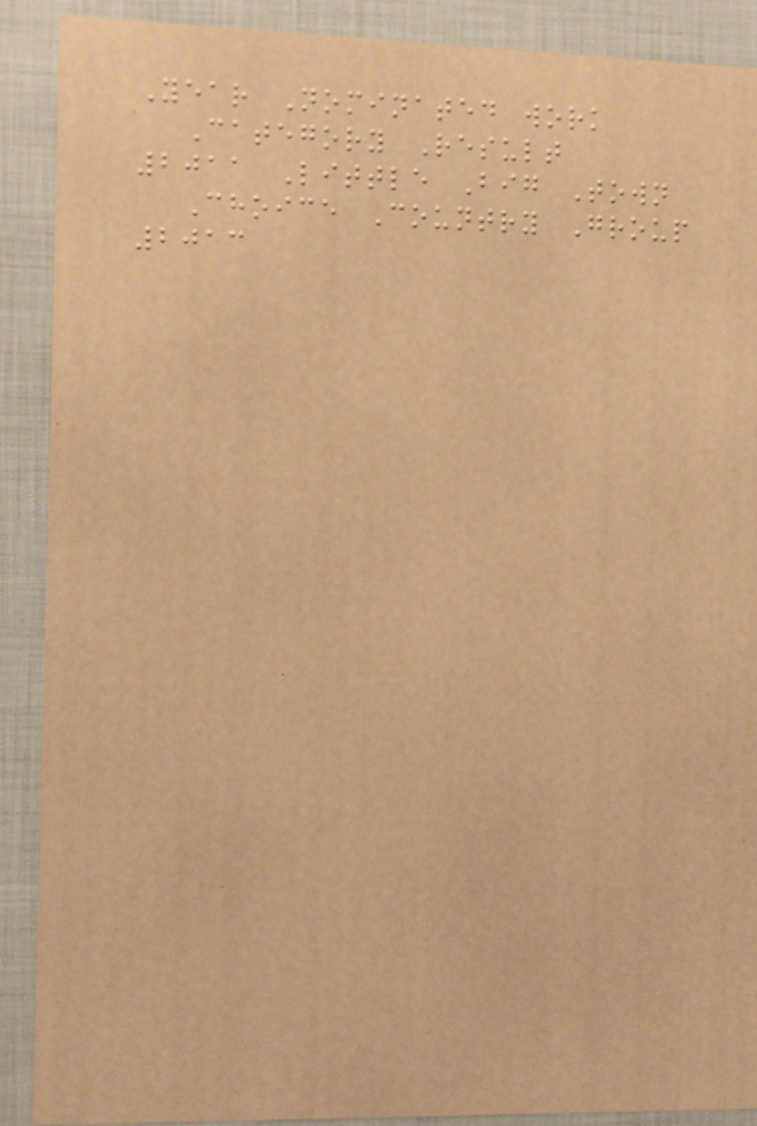Year Nominated work
Category Result
2011 Little Big Town
Choice Country Group
2013
